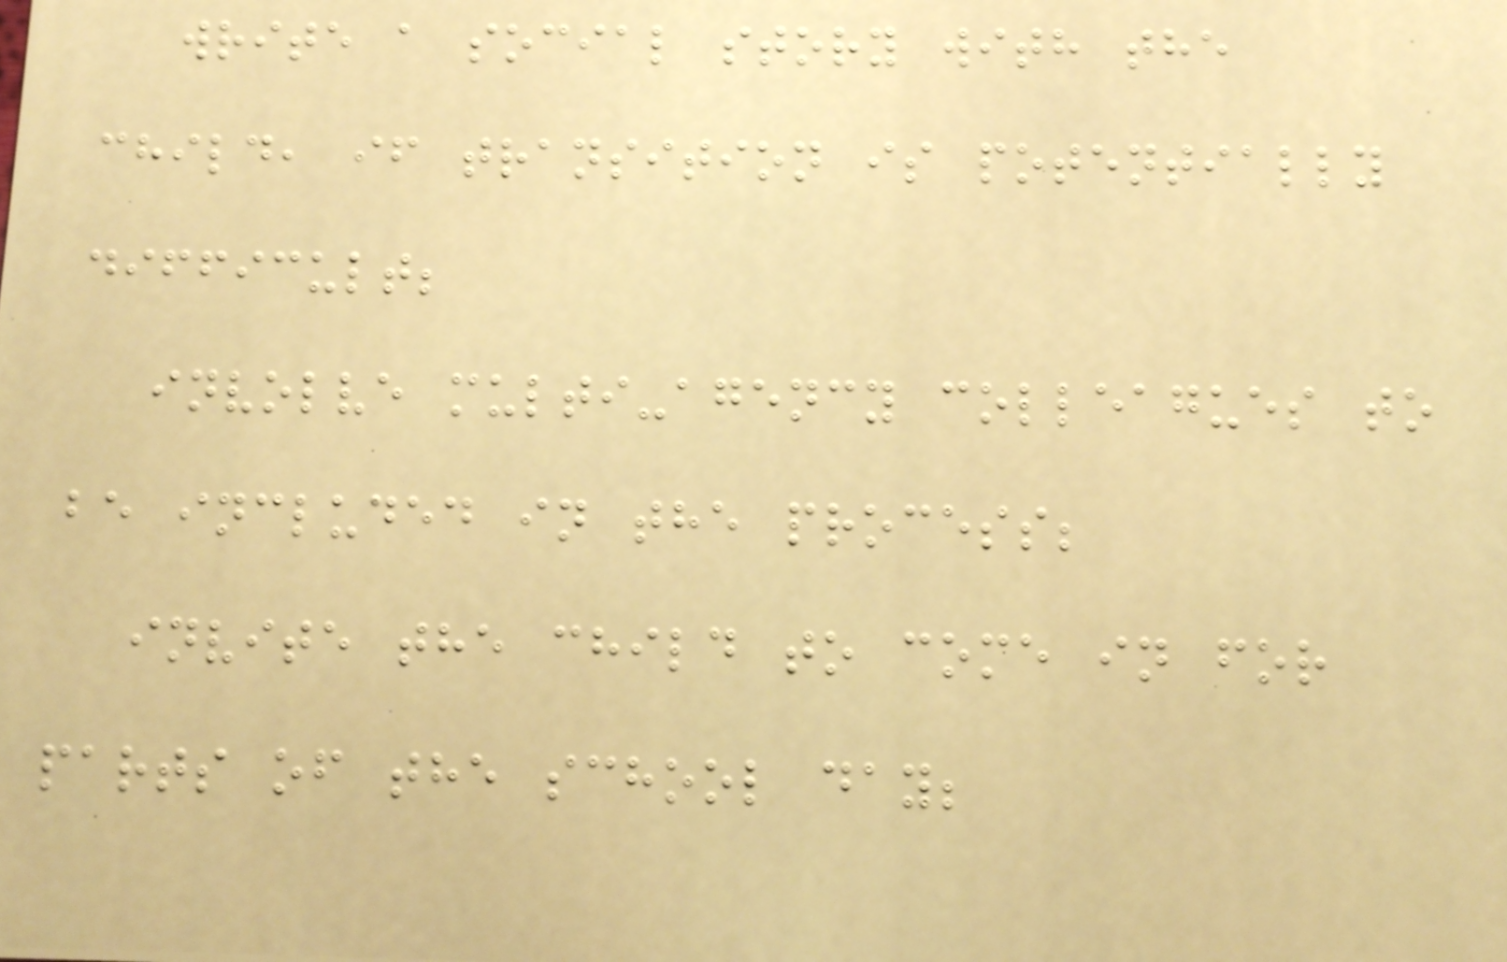write a social story with the
child, if transition is potentially
difficult;
involve multi-agency colleagues to
be included in the process;
invite the child to come in for
parts of the school day;
